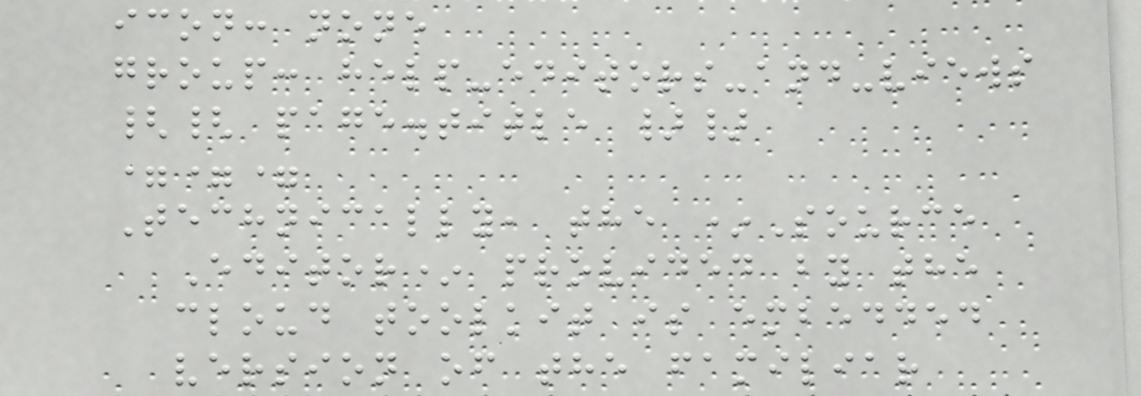icon: none
group: help-editors-and-views
{{ page.title }}
===
Technically, the *Source
Editor* provided by the
cloud toolkit is embedded
version of the familiar
